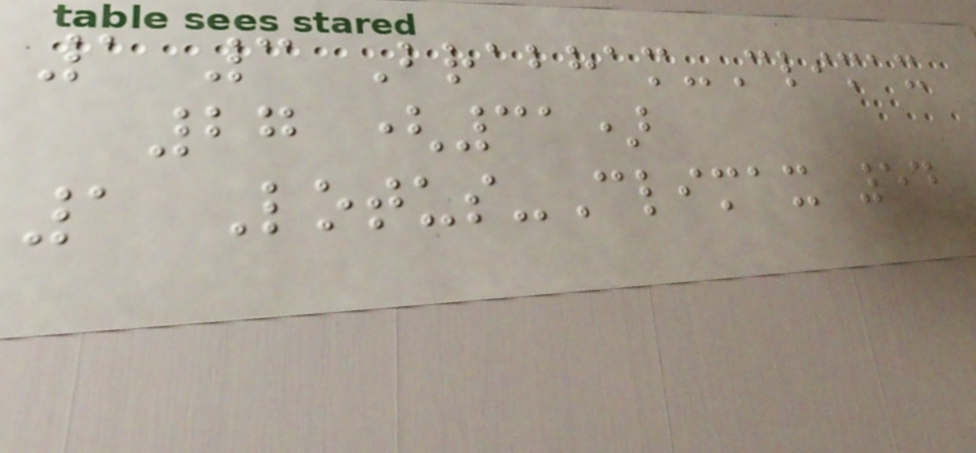1 3 Brabham-Climax
27 (31)
1 Lotus-Climax 54
